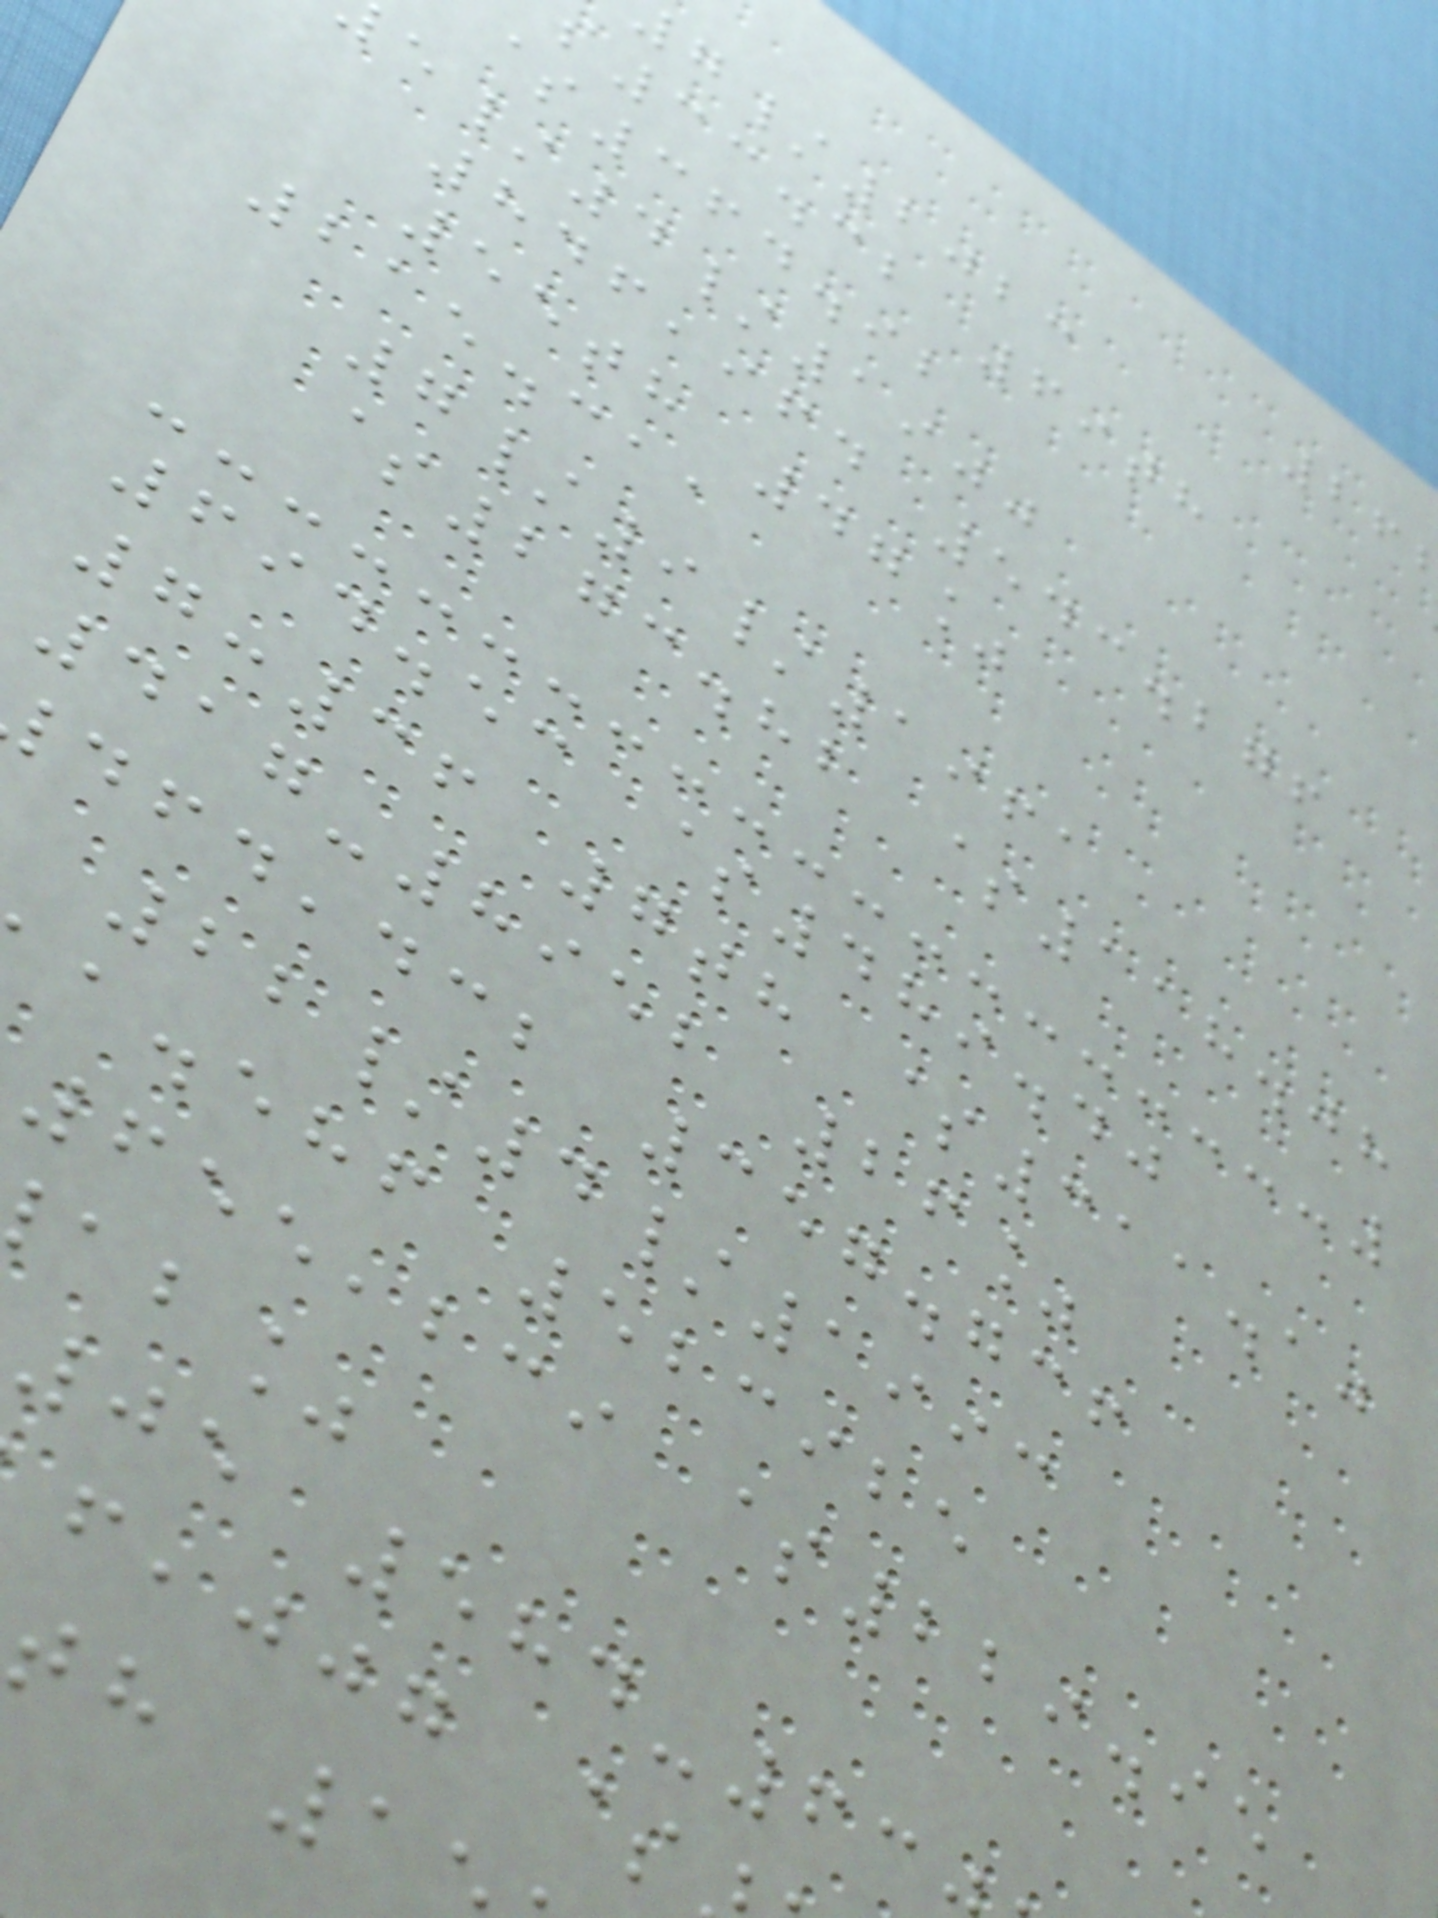/2023
33.32 69th
$364.92
/4/1900
846,964 543.276
55th 47%
215.311
7/9/1961
$273.82 $118.08
694.53 $489.40
7:36 7th $311.10
417-8952 26%
,dcb 357.736
22/4/1993
a.ehf 523925
655,239 $229.95
ab%
05 584-63
,jjg $
th 1
